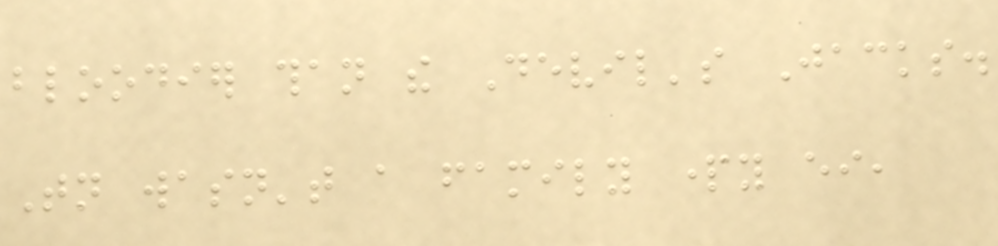bloodier than the Devil's Jacks.
Tonight wasn't a family party either,
